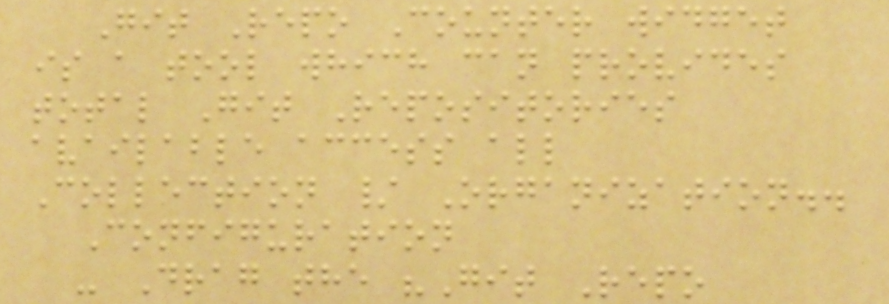Git Repo Counter widget
is a tool which can provides
total Git Repositories
available access all
Collection / Organization..
Configuration
- Drag the "Git Repo
